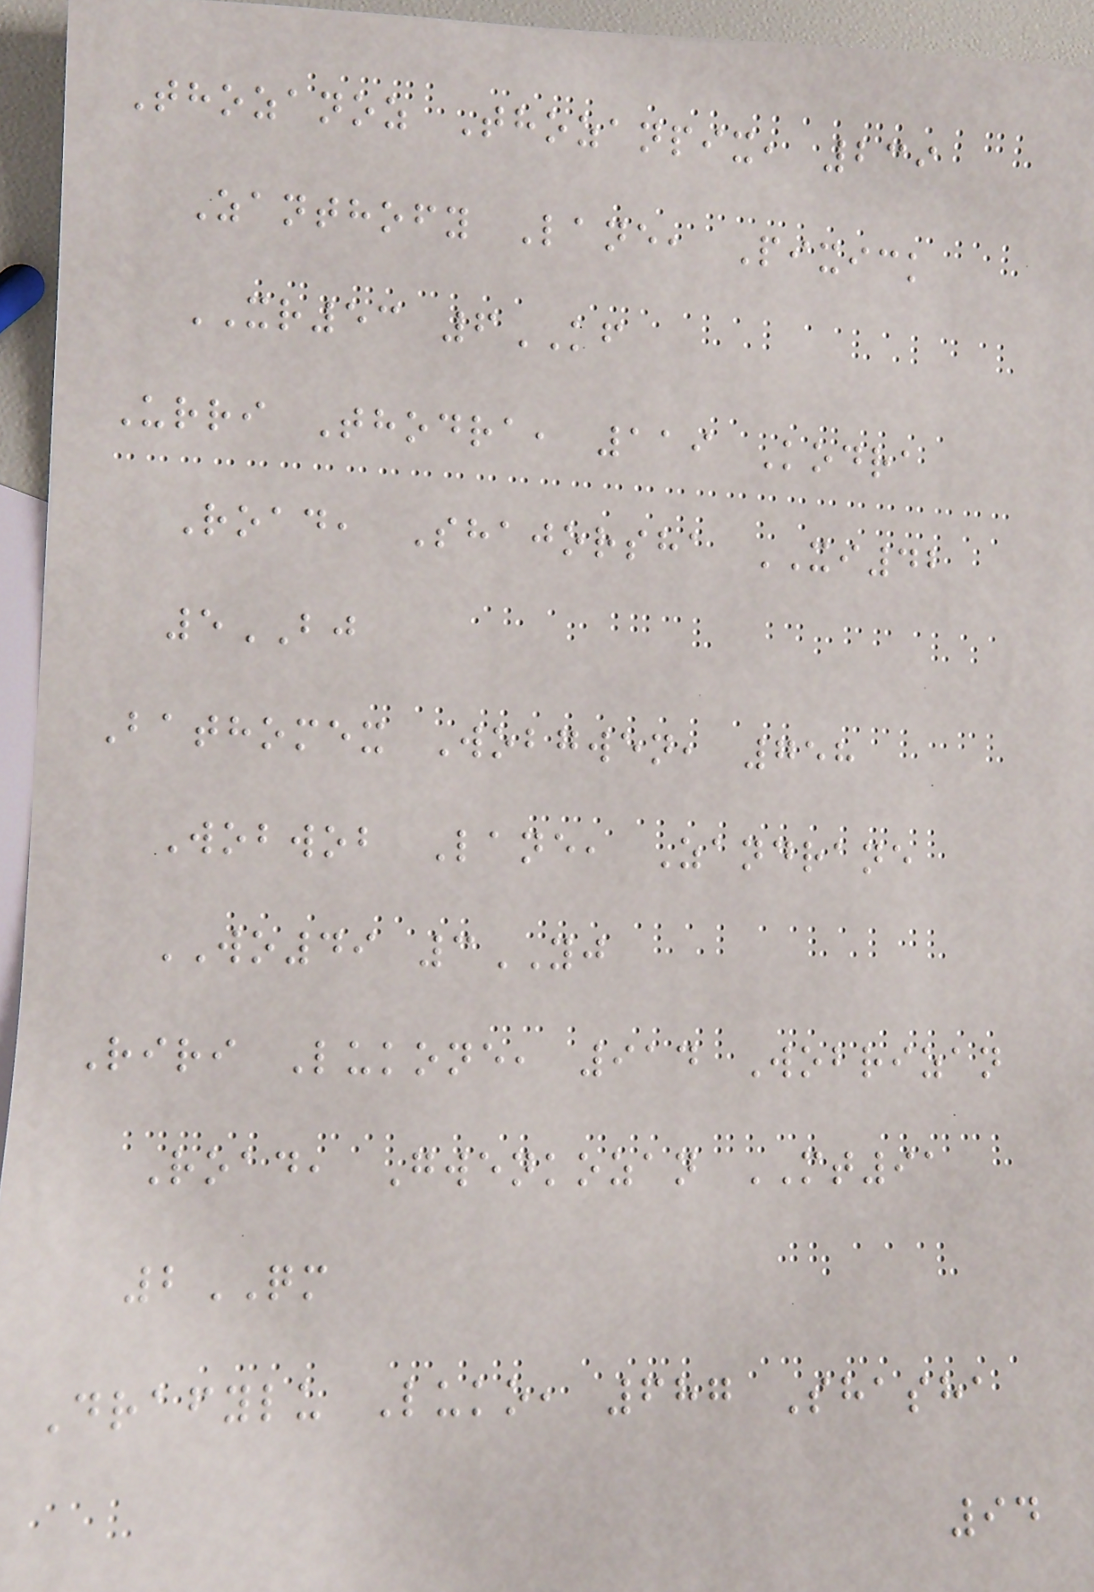Thozanoz Thozanpix, 239
Zanthofy Lane, Pixick
XR53 6KF
Urri Thodra, 119 Kodra
Road, Shajorsha XI42
5BJ
Bathomex Wobgwen, 758
Wobwob Lane, Zandrane
WO49 3YJ
Riri Lukone, 914 Wobrizan
Road, Gwenkozan MT91
2QM
Drafylu Luko, 687 Shasha
94
